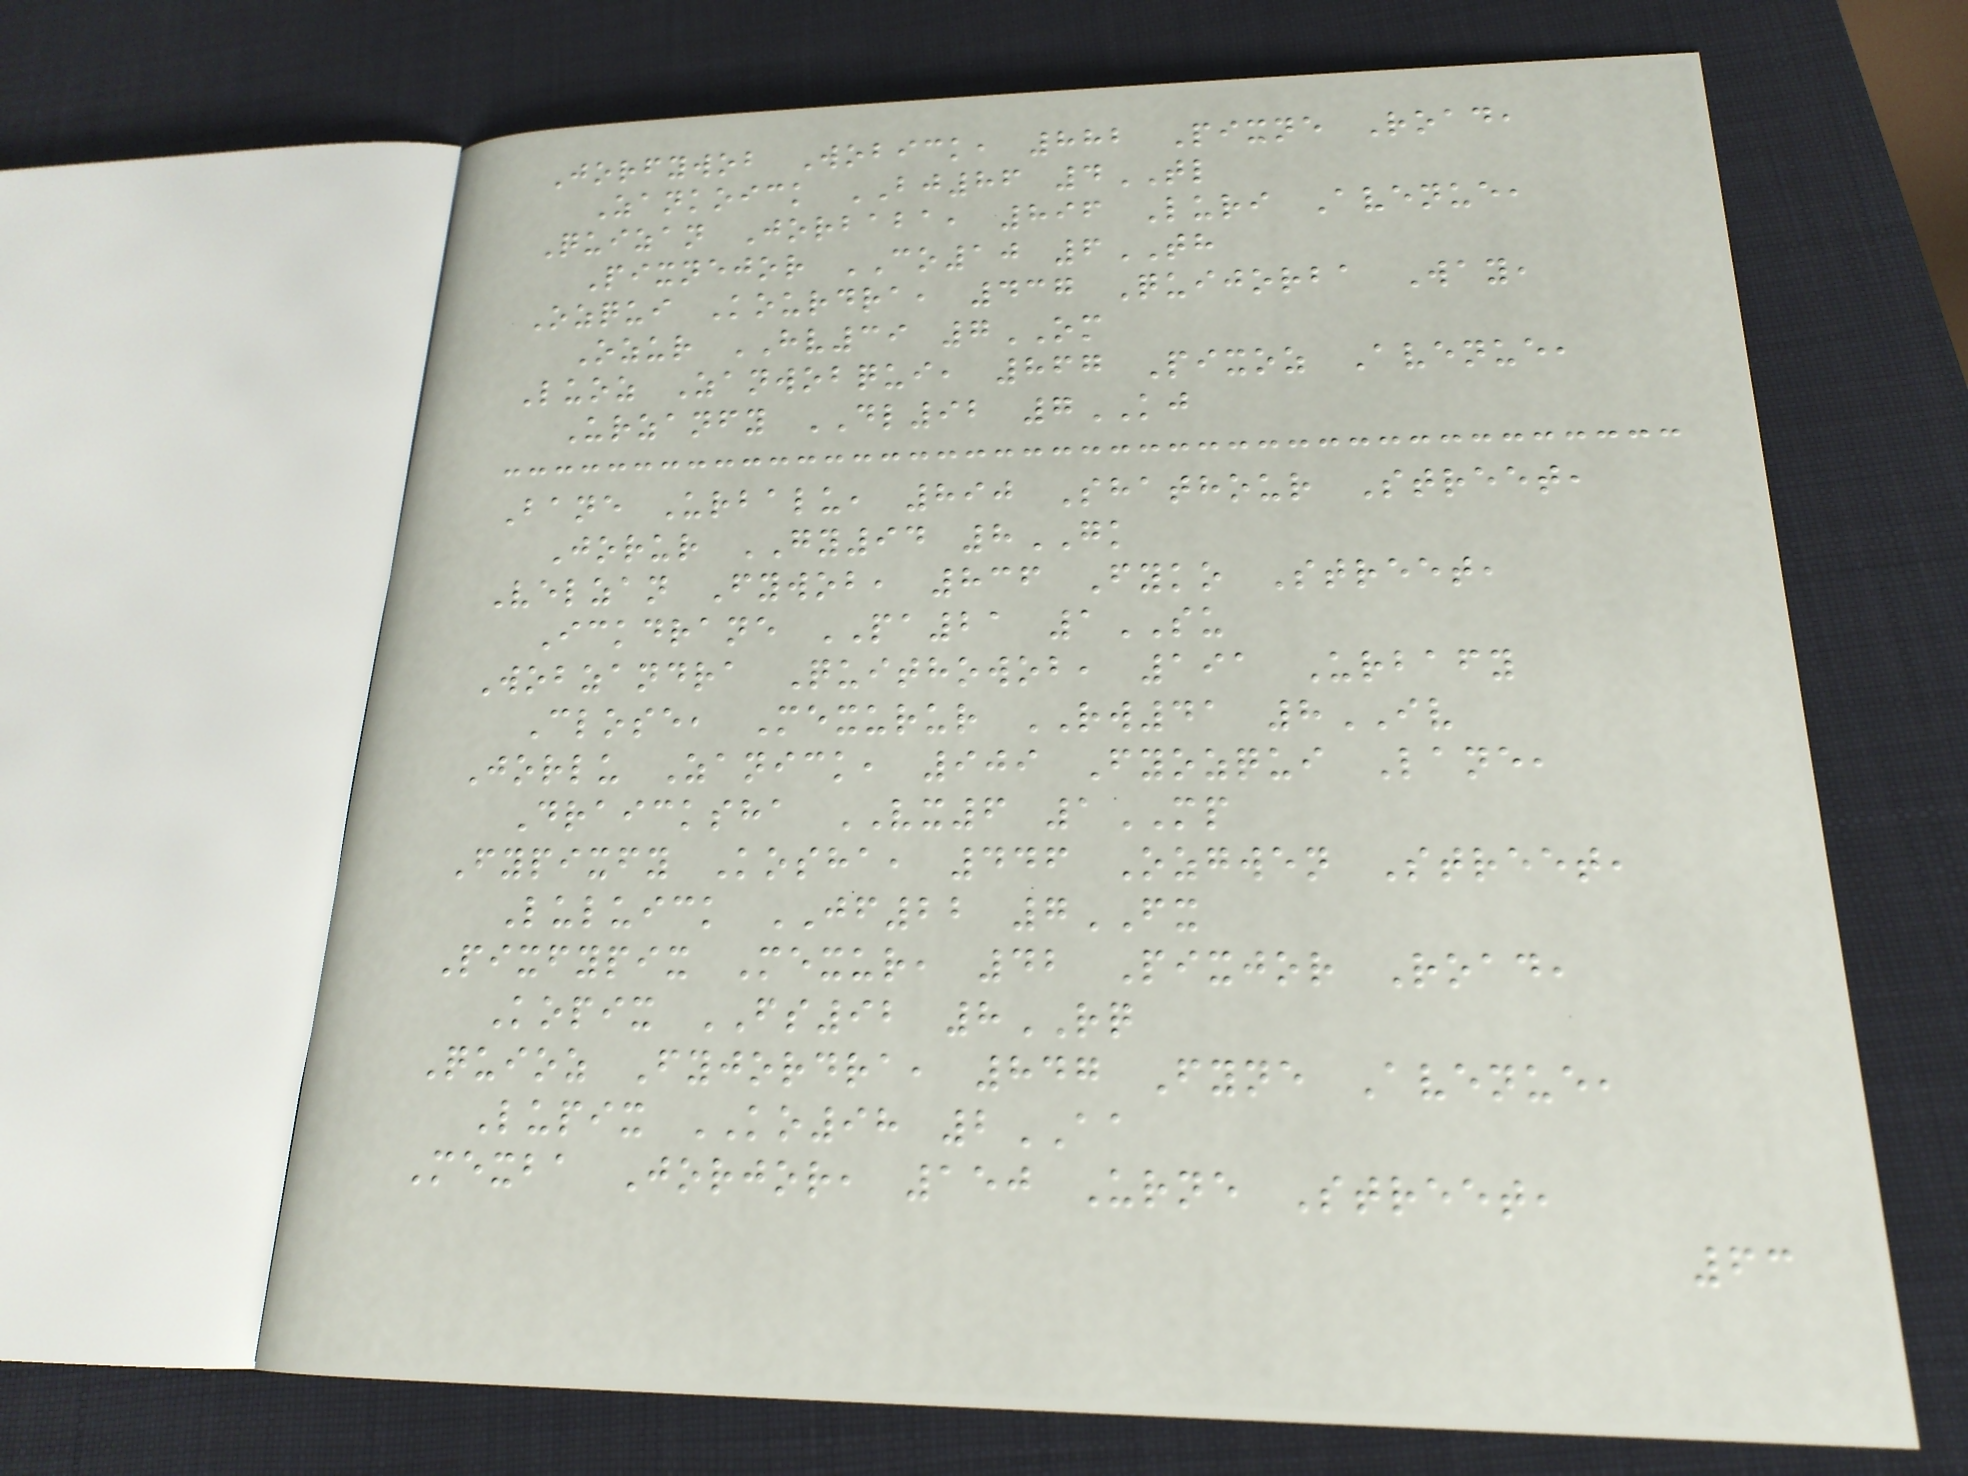Jorfywob Wobick, 882 Pixne Road,
Zankoick BJ86 4TL
Quizan Jorbaba, 896 Luri Avenue,
Pixnejor CO10 6TH
Ozqui Kourdra, 437 Quijorba Way,
Ozur HV39 7OM
Luoz Zanwobqui, 867 Pixoz Avenue,
Urzanfy DL92 7KJ
Bane Urbalu, 890 Shathour Street,
Jorur GY94 8GK
Velzan Fywob, 836 Fyko Street,
Ickdrane PA21 1SU
Wobzandra Quithowob, 191 Urbafy
Close, Mexurur RW41 8IV
Jorlu Zanick, 909 Fyozqui Lane,
Draicksha VX6 1MP
Fypixfy Kosha, 446 Ozgwen Street,
Luluick JF22 7FX
Pixfypix Mexur, 42 Pixjor Road,
Kopix FS92 8RQ
Quioz Fyjordra, 847 Fyne Avenue,
Lupix KO98 2AA
Mexba Jorjor, 150 Urne Street,
63
